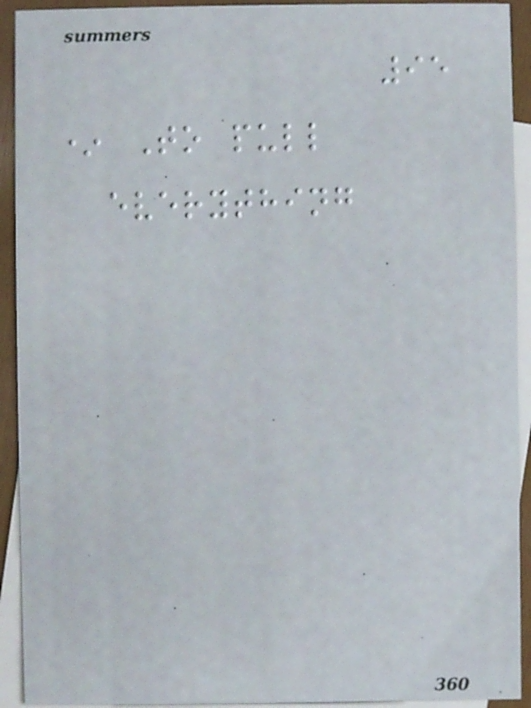95
* To pull
everything
